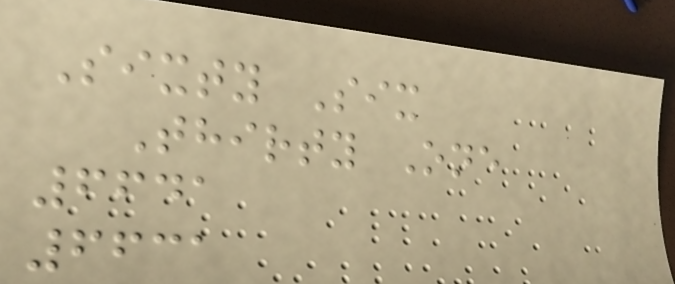Sixty Six
Thirty One
6641
6631
